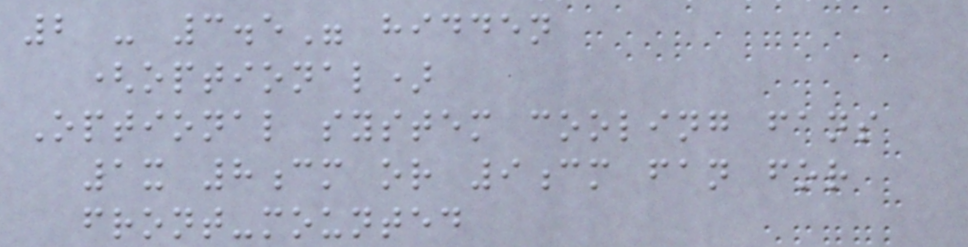2 - 3.5" hidden
(optional)
Optional system cooling fans
1x 8cm or 9cm fan for
front-mounted
